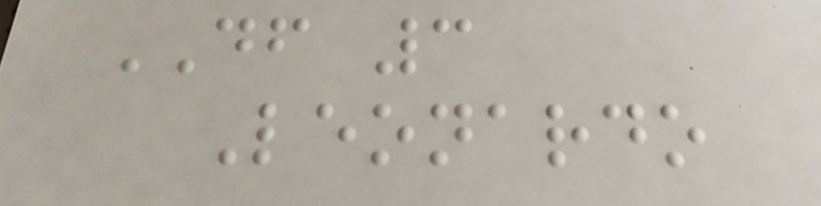DF 3
Leonardo
